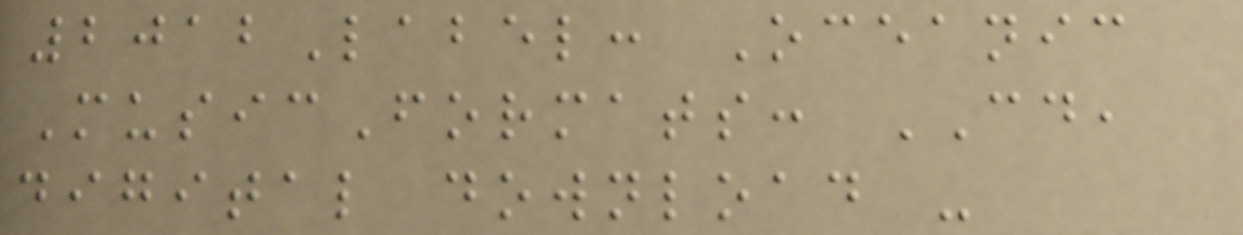2012Label: Oceanic
MusicFormats: CD,
digital download -
